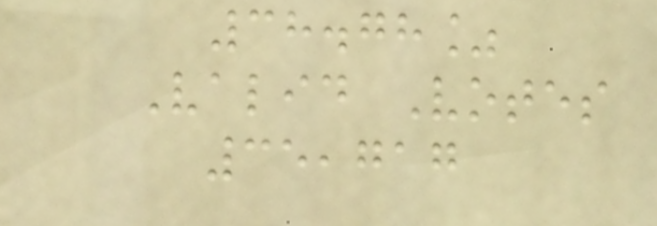38.78%
Valid Votes
35,717
